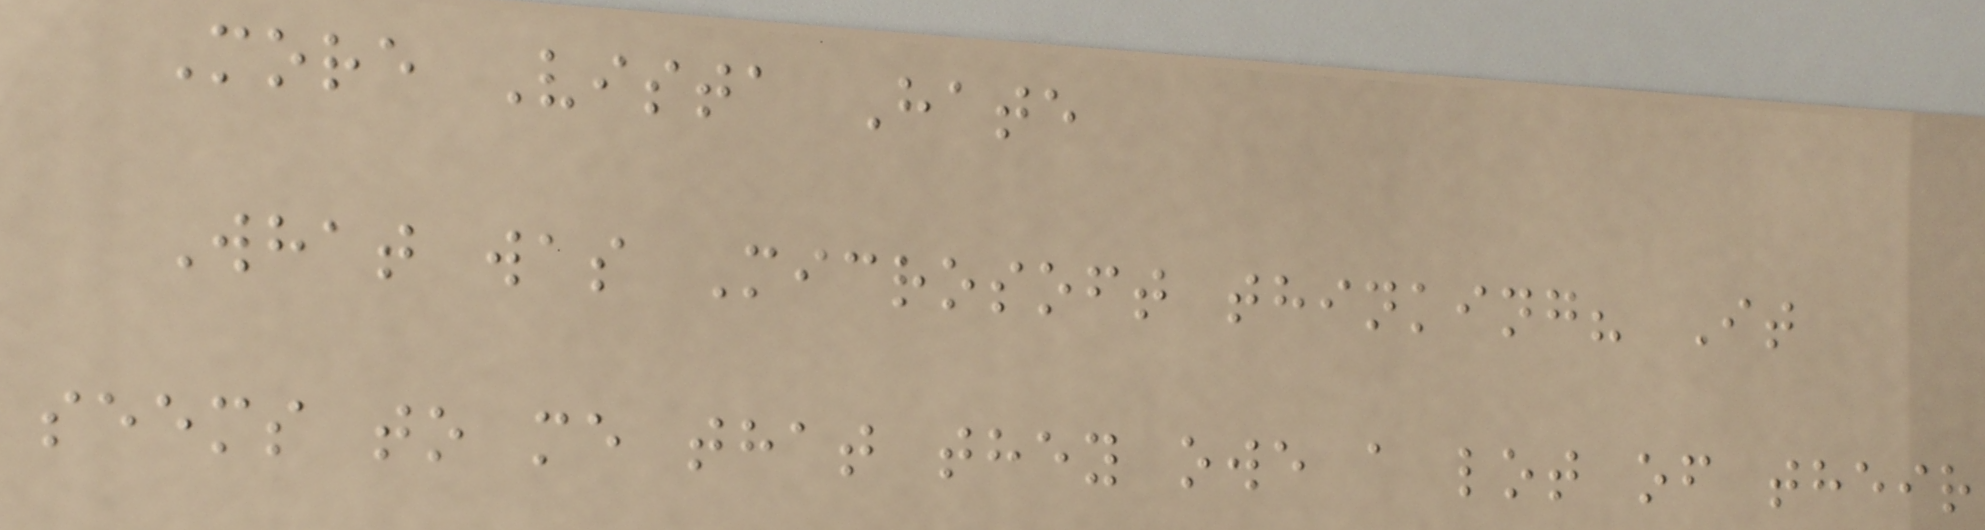More Vista Hate
What was Microsoft thinking? It
seems to me that they owe a lot of their
